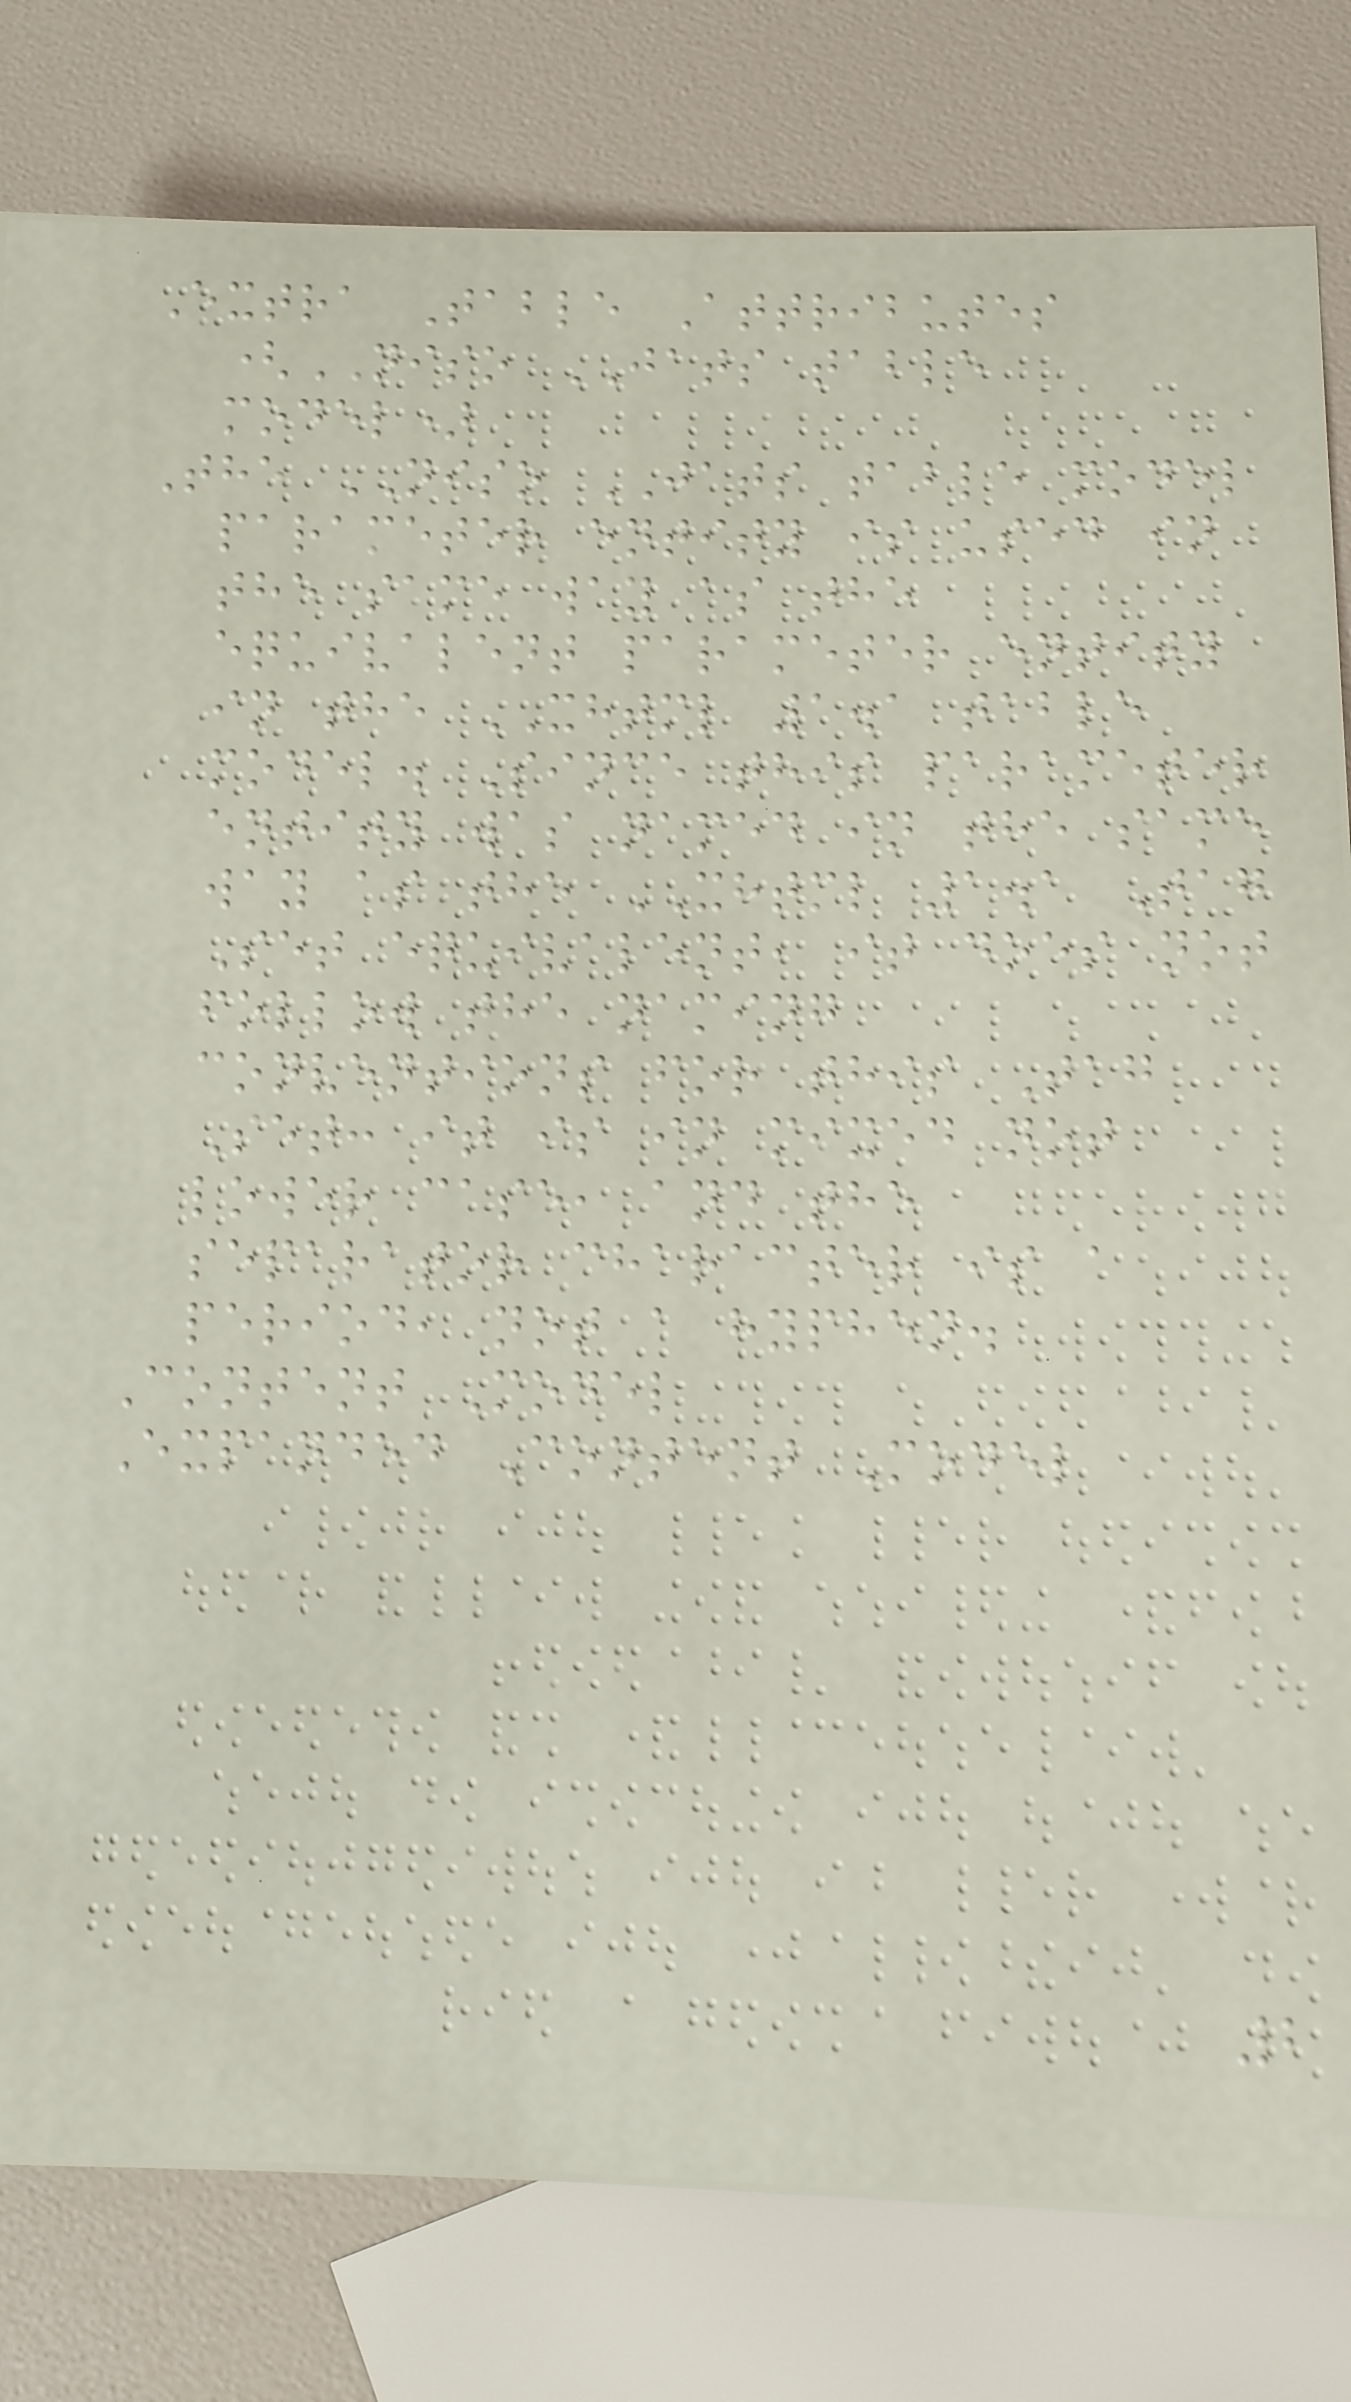Extra Table Attributes
(NISO JATS table
model)
The NISO JATS table model
parameter entity is used in
the same way as the
equivalent parameter entity
in the XHTML 1.1 table
model. Since this parameter
entity was named in the same
way as the XHTML 1.1 Tag
Set equivalent, it does not
follow the naming
conventions for this Tag
Set: it is in mixed not
lower case, and the
separator character is a
period, not a hyphen.
Content Model
Expanded Content Model
2
